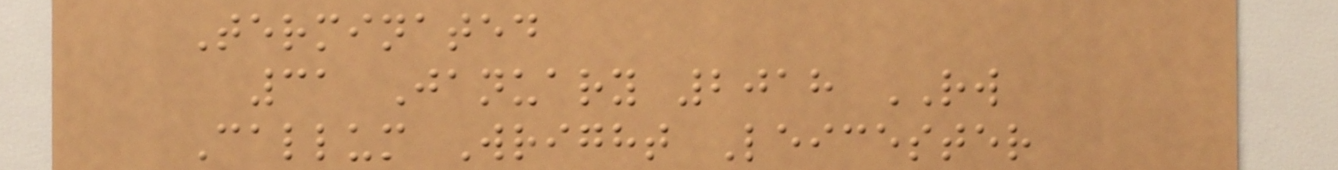Terminated
31 January 2018 RW
Callum Wright Leicester
